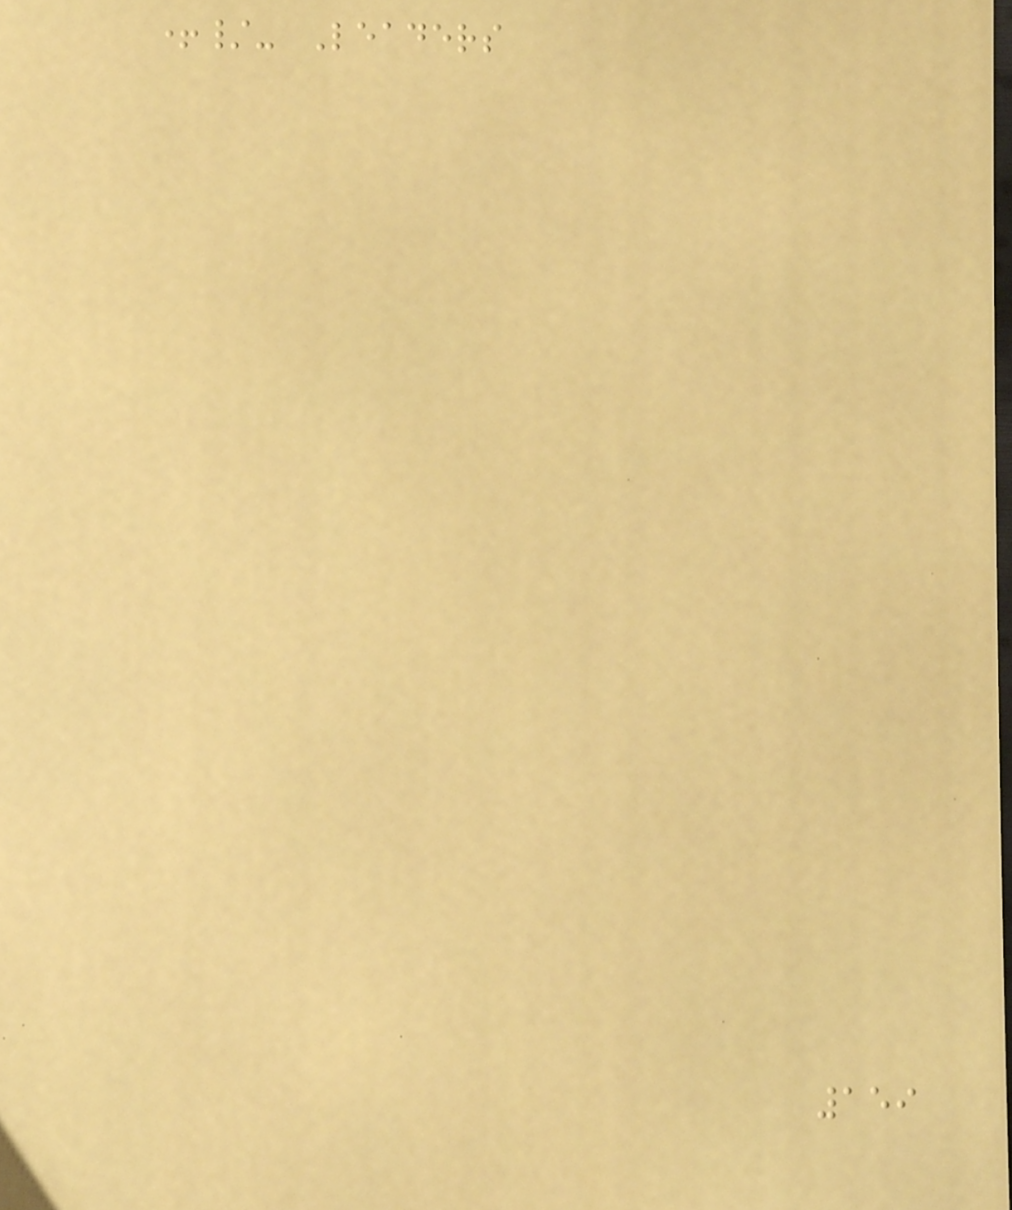+/- Leaders
159
